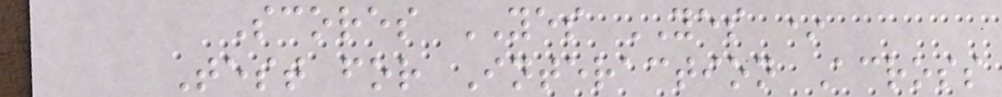Scores YES YES *
Test for Interaction Across
